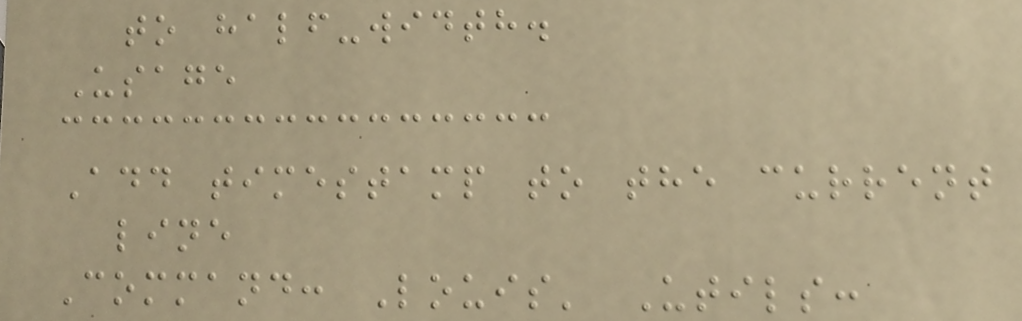to half-width.
Usage
Add timestamp to the current
line
Command: Louis' Utils:
